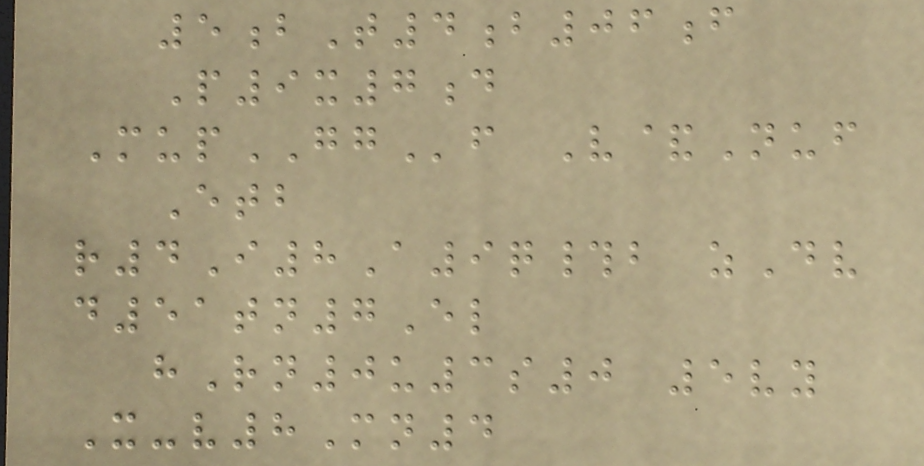5bT4b06f
P9x7d
MupGGf V&Nuf
Etb
r4I8A9q#b zDv
d51tn7El
hRn0u3s0 5vy
X-v8Mn4
